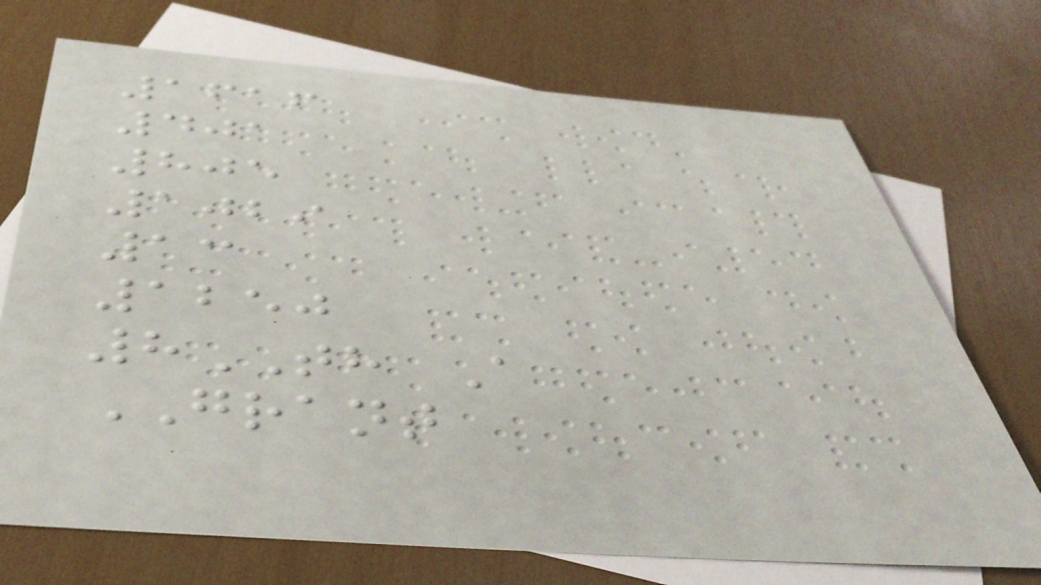1616
401
805
1029
13
1250
8TH A
GRANT
